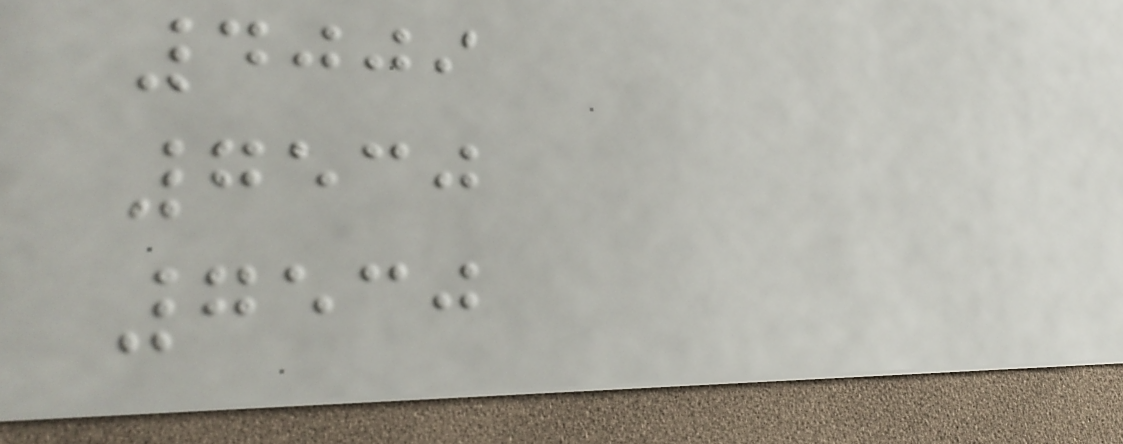4009
7530
7530
